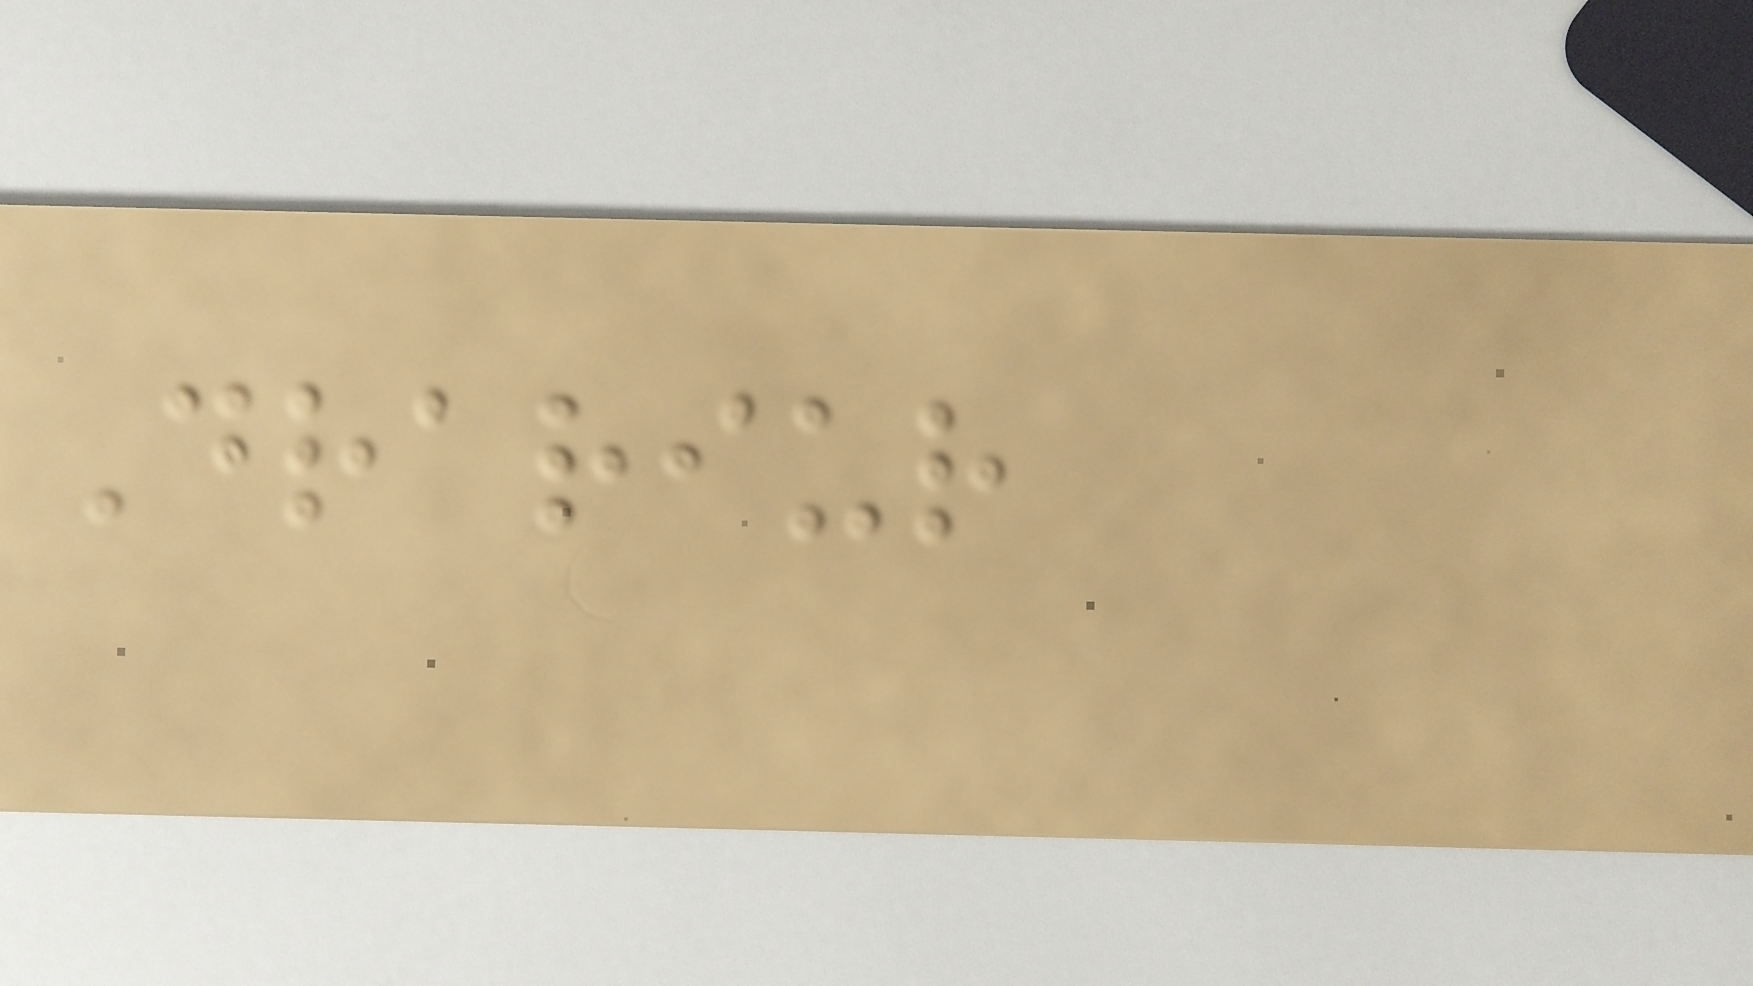Drariur
